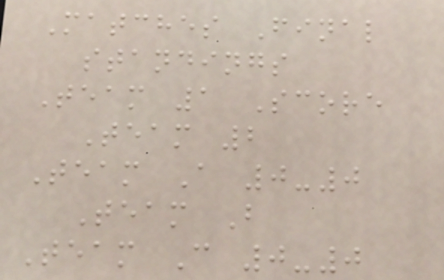Matches Final
standings
Team 1 Score
Team 2
Team A 0-0
Team B
Team C 0-0
